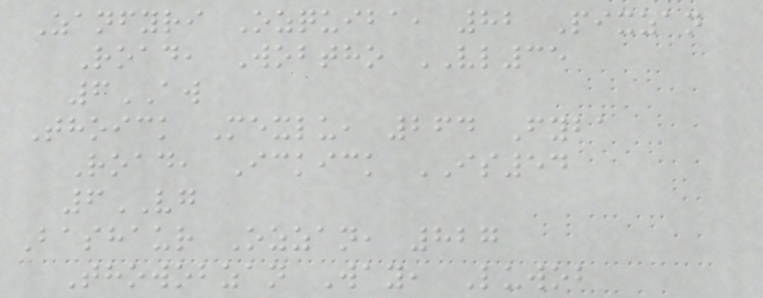Zanfyri Ozquiba, 82 Pixzan
Road, Wobtho VL35
6AW
Thoick Mexlu, 264 Fyba
Road, Ickick IS54
6VG
Bashaur Ozzan, 827
Thowobzan Way, Luwob
